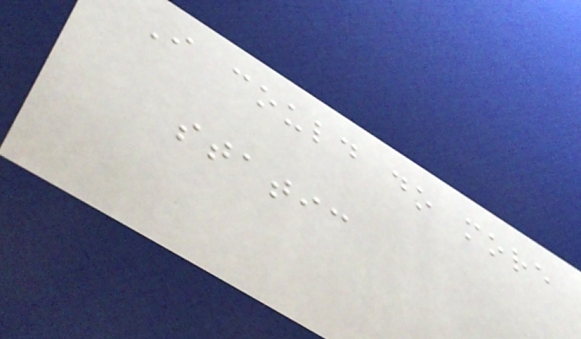I could do more
static
